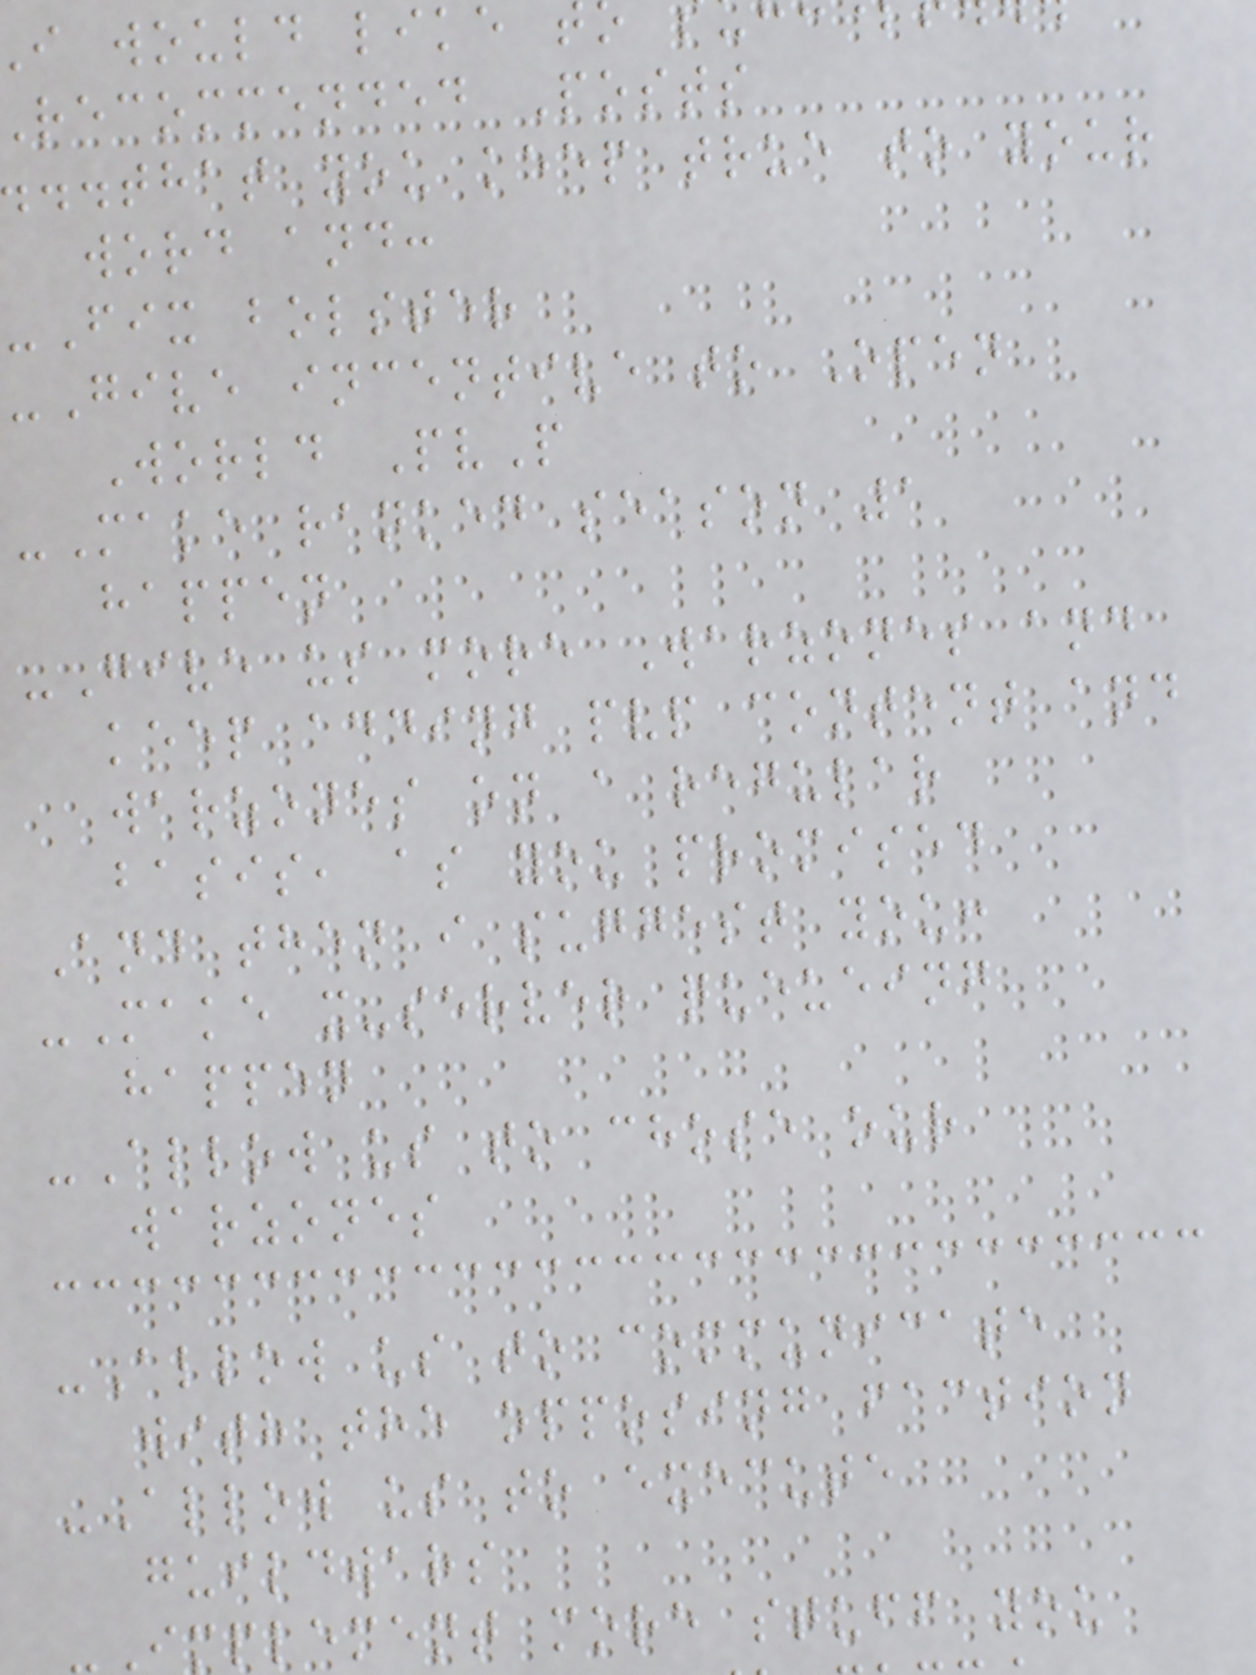i would like
recommended Posts
..that you keep true to your
word and:
-Fix bolster
-Give incentive to Open
World PvP
-Make ranked season 1
happen
-Give us more Warzones and
keep adding pvp content and
warzones on a regular
basis, as you promised
And then i suggest you:
-Make x-server queueing
happen
-Allow us to chose our
warzones
-Allow us to communicate
with the opposing faction
-Allow us to execute
guildwars
-Implement more stuff you
